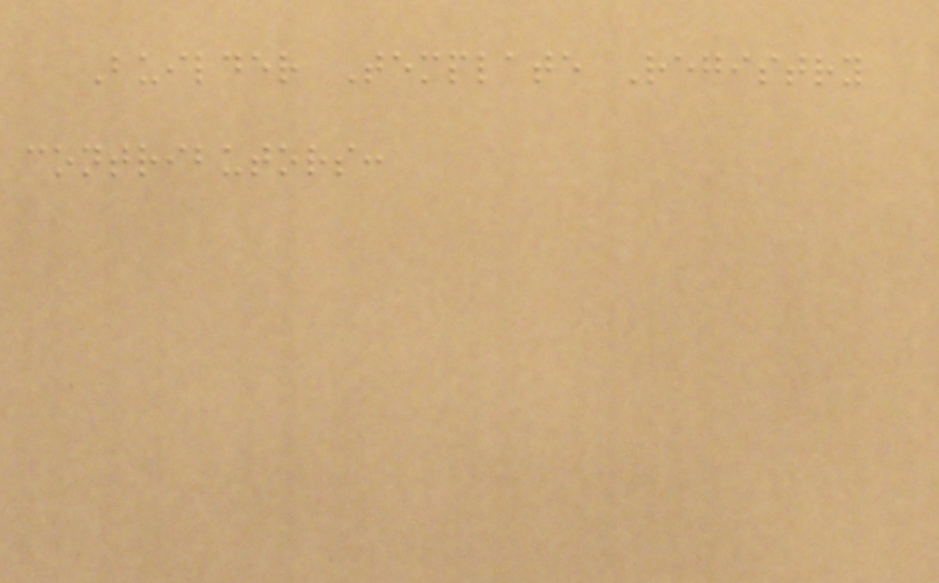Builder Template Registry
contributors:
